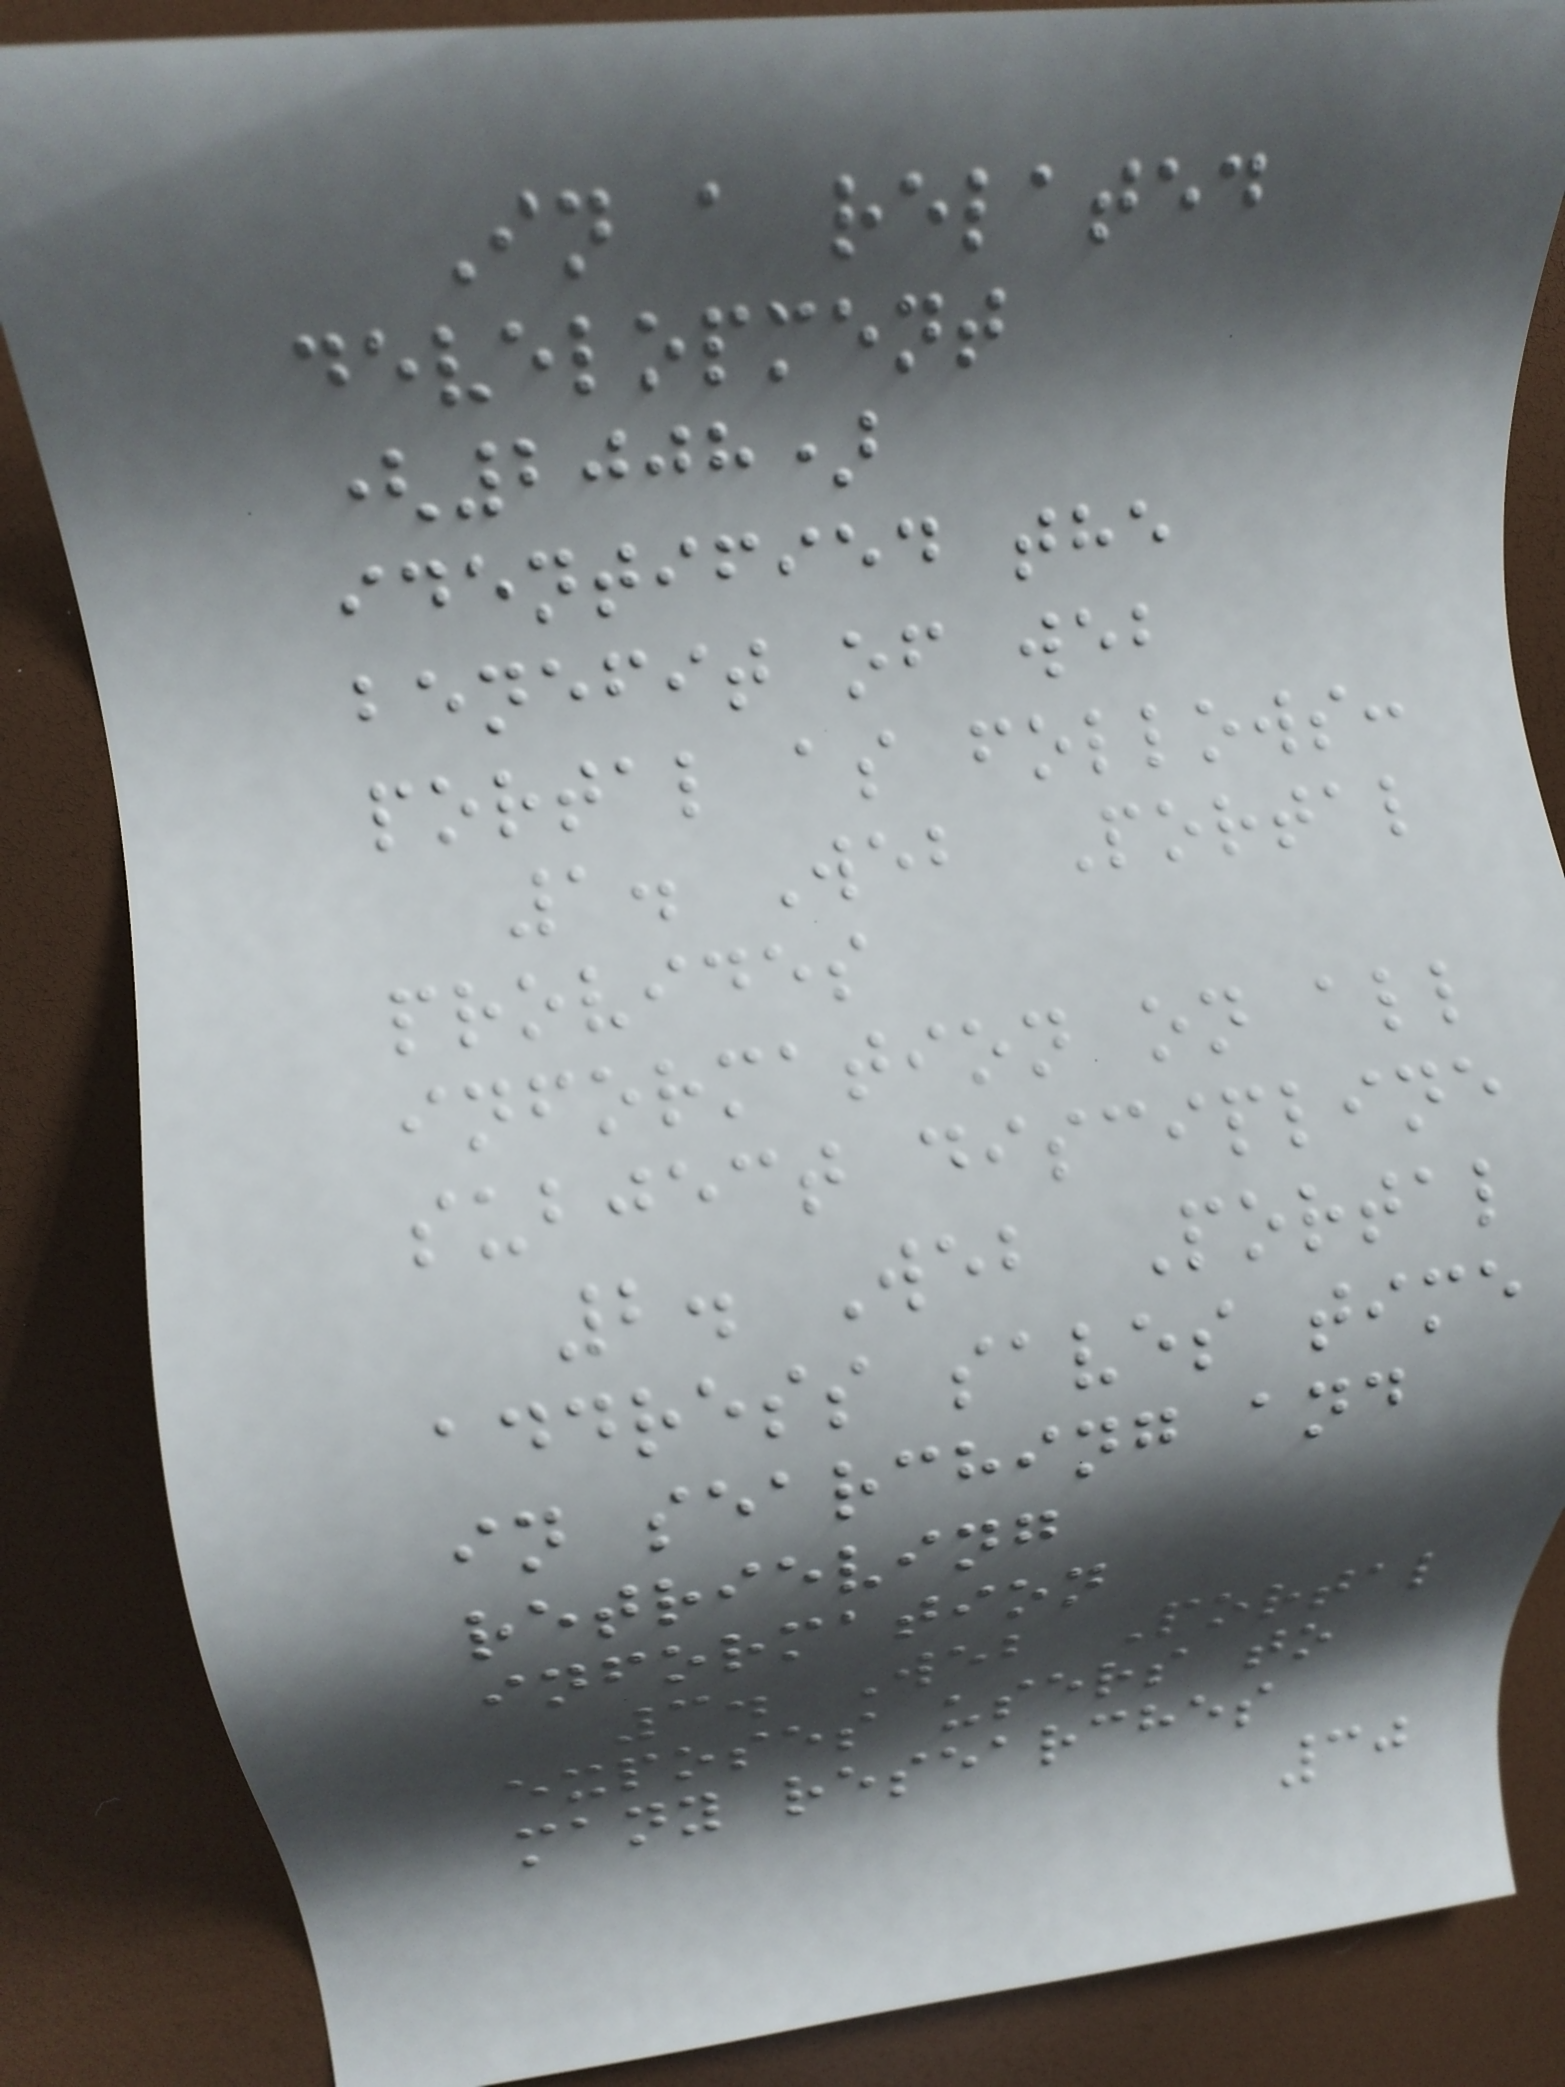In a related
development
(2008)
identified the
benefit of web
portal as follows:
1. Web Portal
provides
information on all
subject discipline
2. Web Portal
address saves time
in searching and
retrieving
information
3. Web Portal
exposes users to
many researches
30
